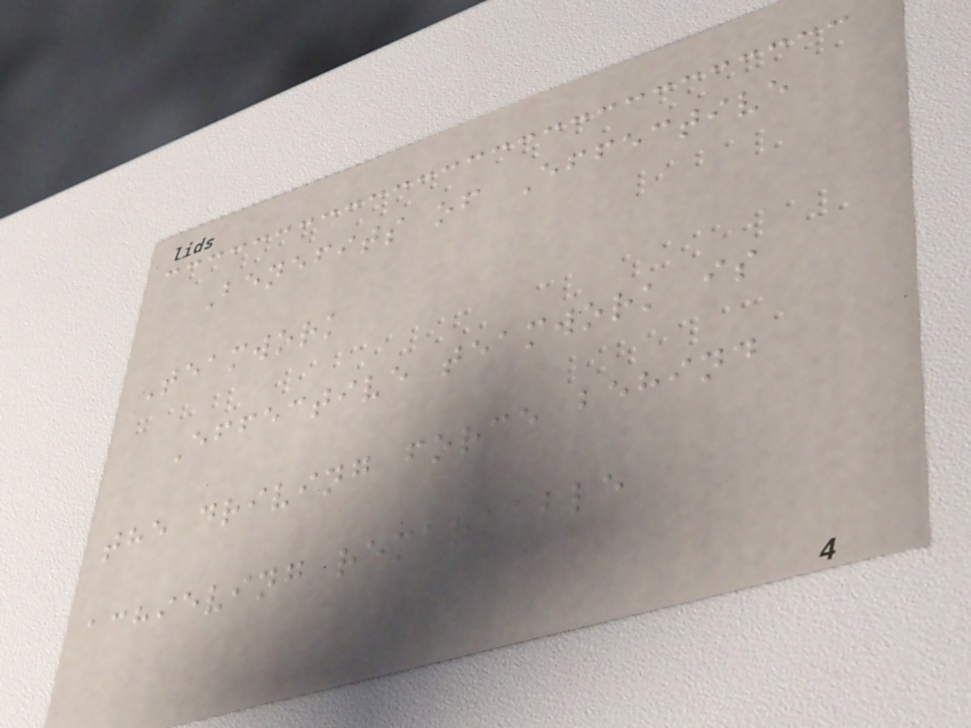Benefits of Effective
Teamwork
Effective teamwork is
the driving force behind
achieving remarkable
